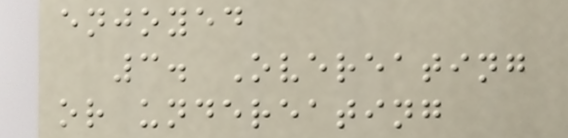enjoyed
3. Overeating
or undereating
